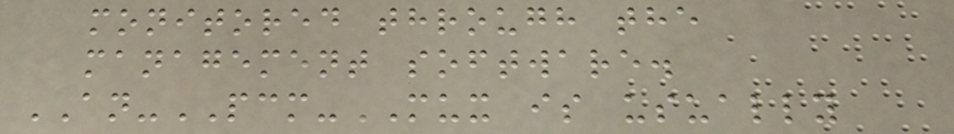monitored through the
management software.
AN-PCM-MUX is usually
